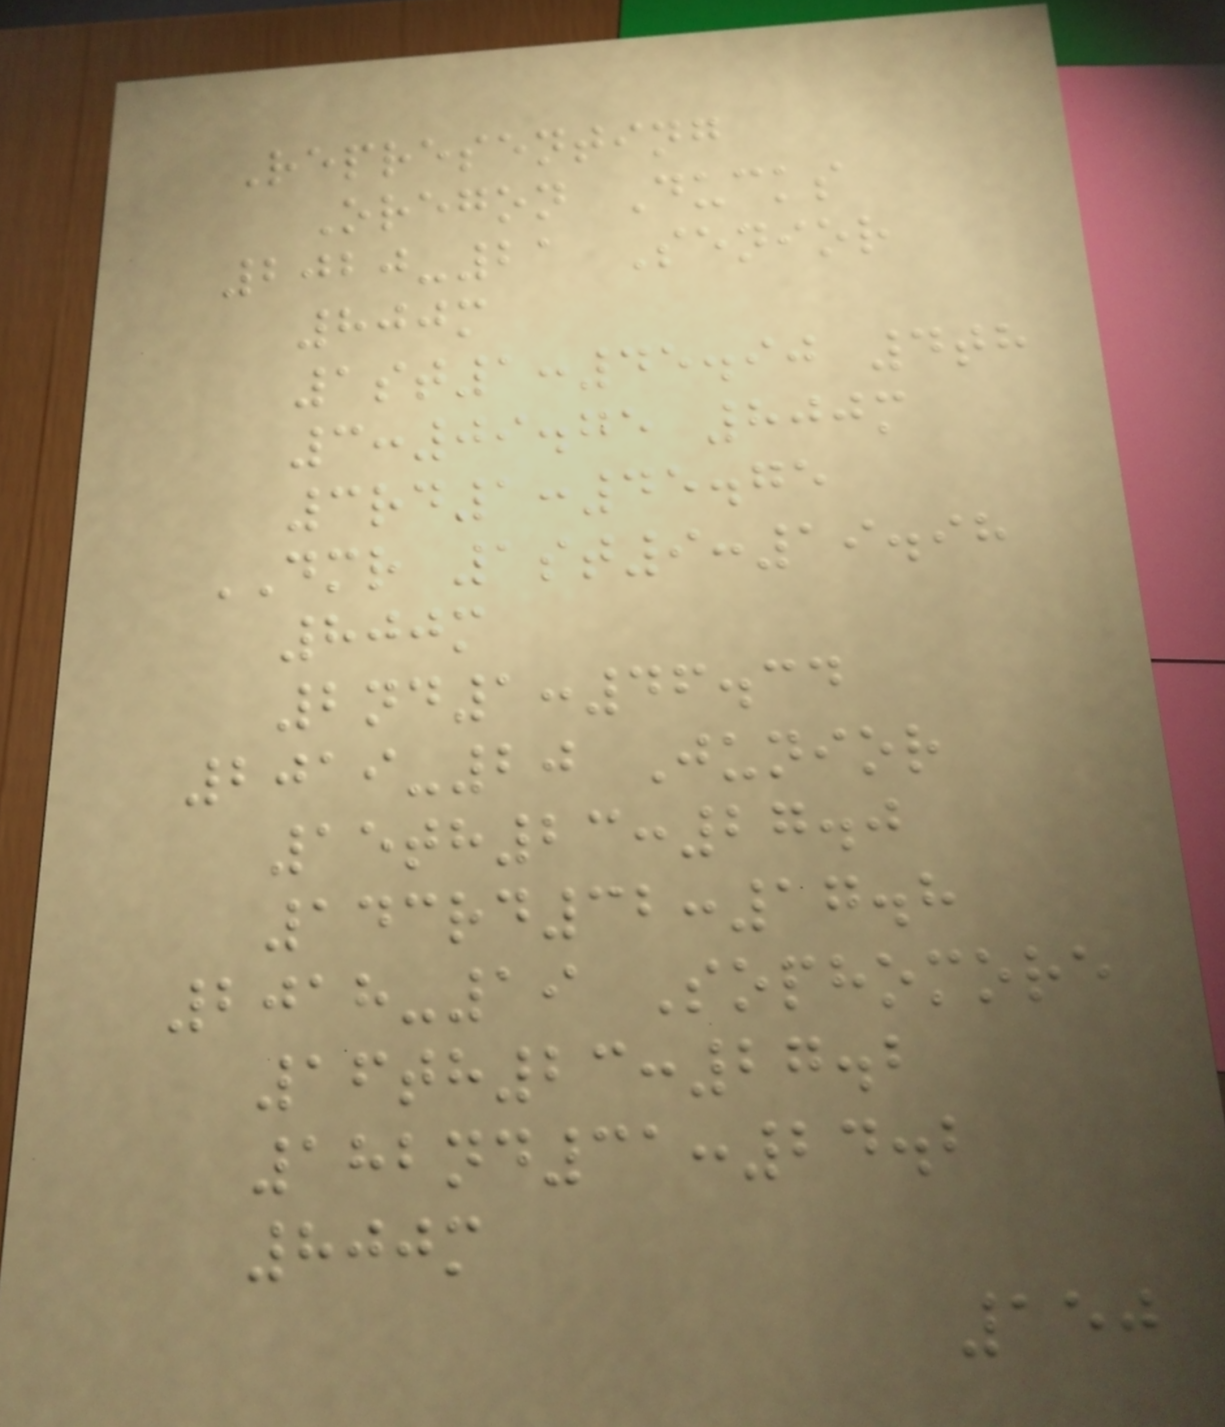Representing
Oregon Ducks
2020-21 Senior
800m
1st1:45.90 4th
3:09.75 800m
3rd1:45.75
DMR 1st9:19.98
800m
2nd1:46.34
2019-20 Junior
15th23:27.0
143rd32:17.8
2018-19 Sophomore
16th23:27.2
182nd31:24.2
800m
150
